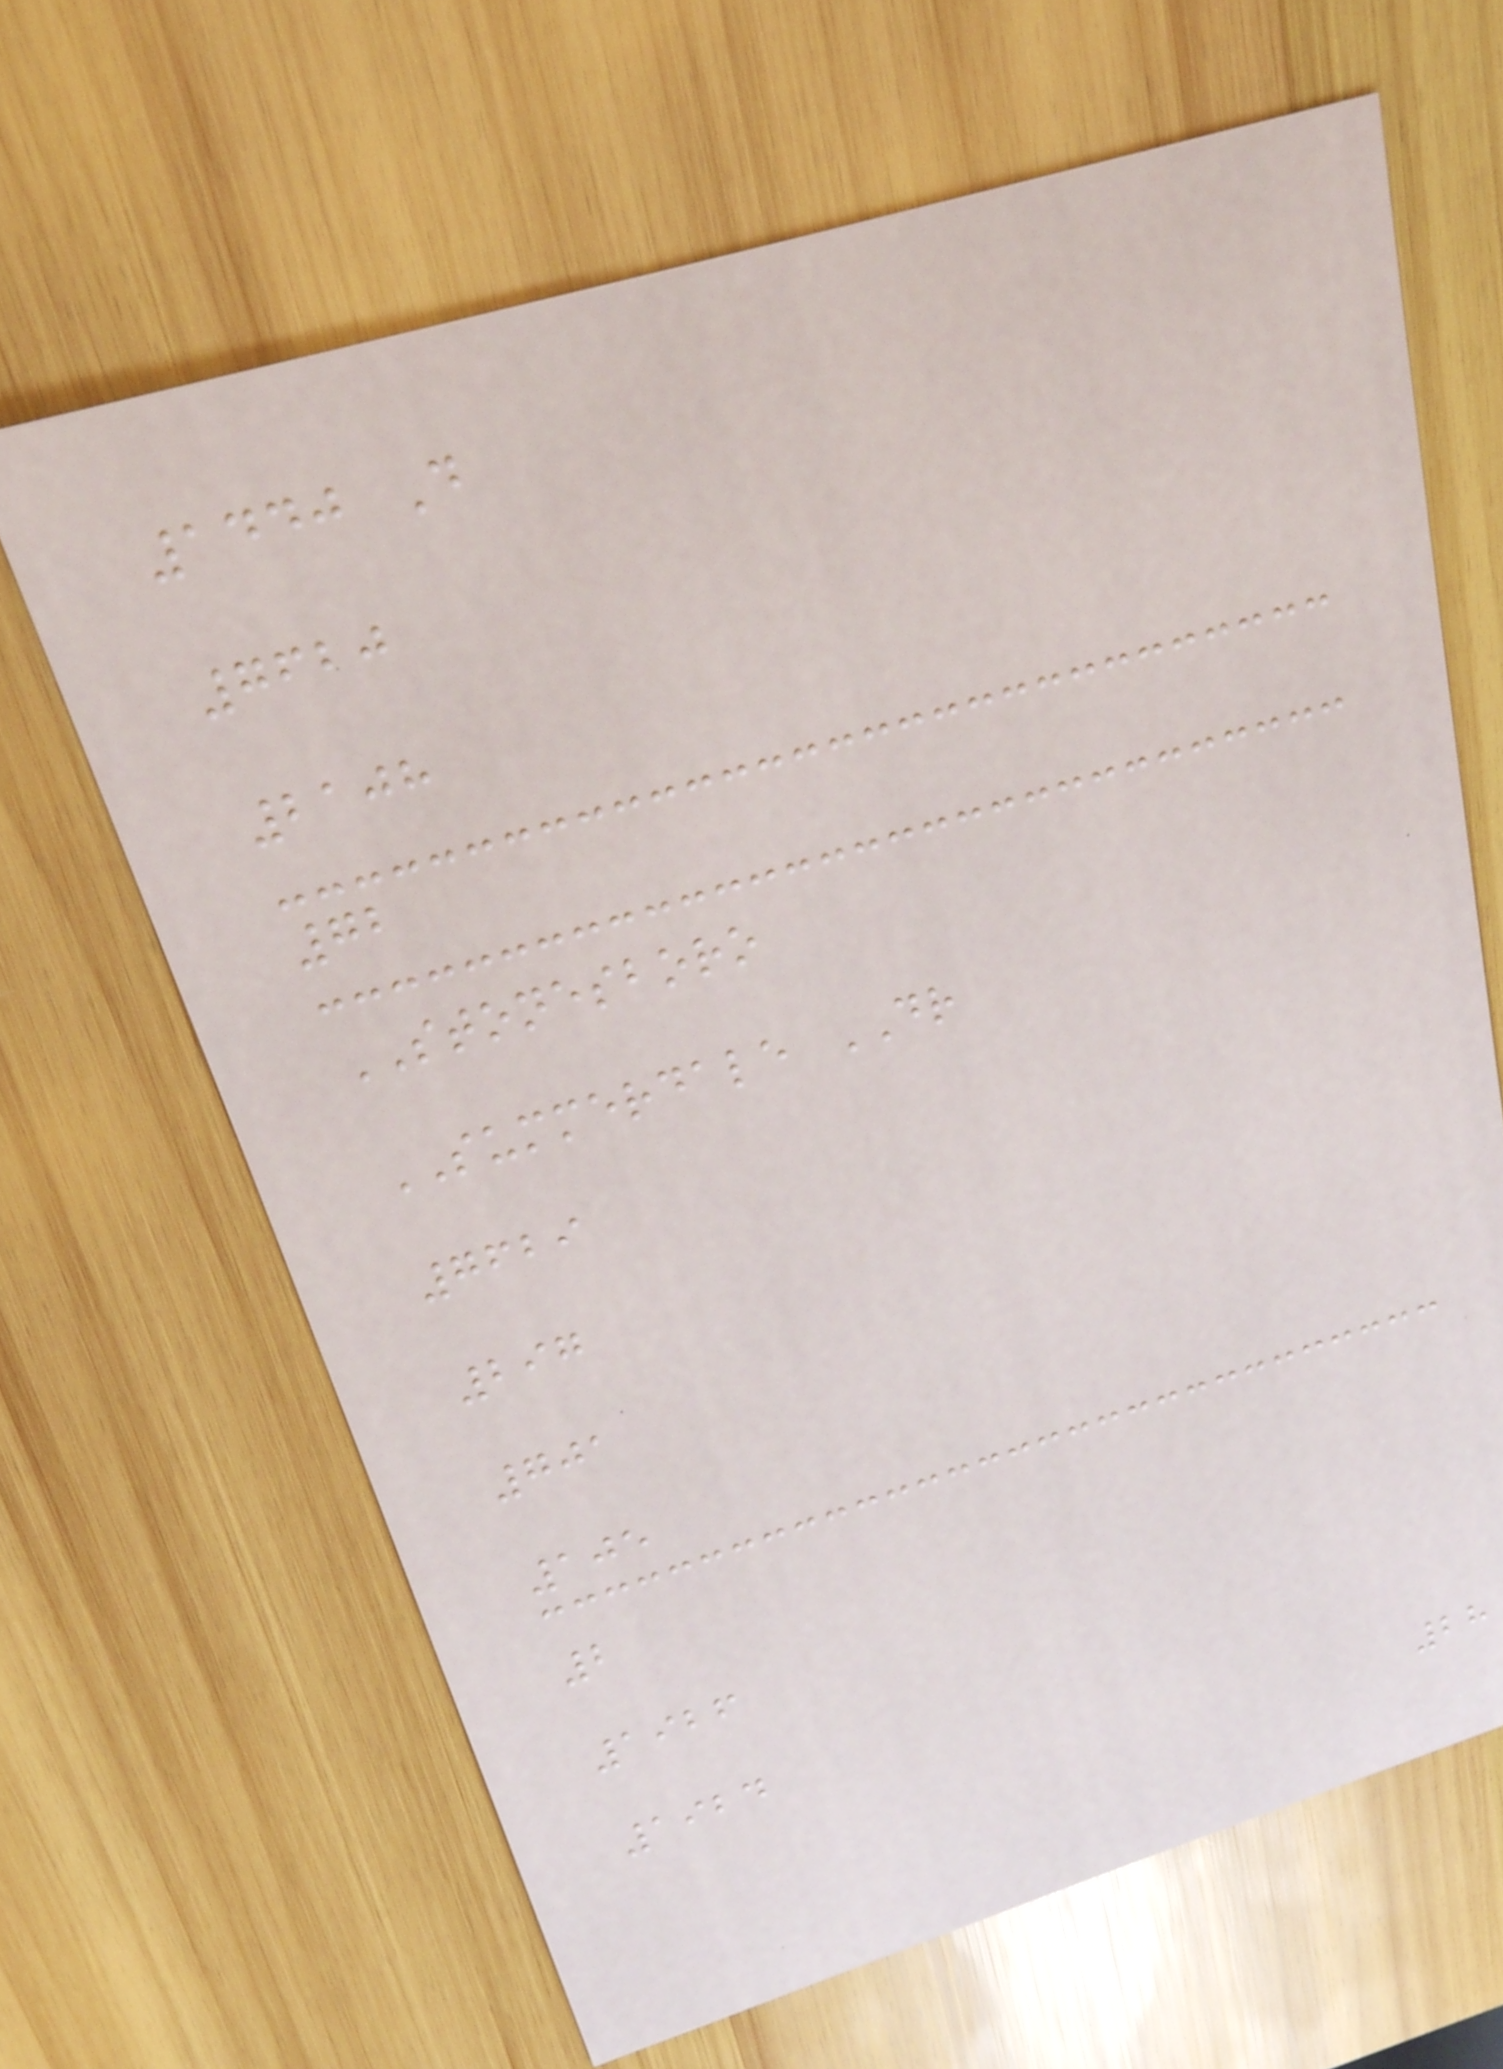1440 D
7620
2108
72
STONESBORO
SUMMERDALE DR
7629
297
701
105
2
1926
1924
28
